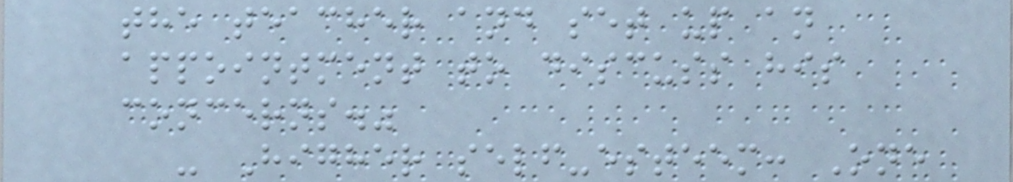the teacher and set up an
appointment to discuss his
concerns."
- Higher self-esteem: One
